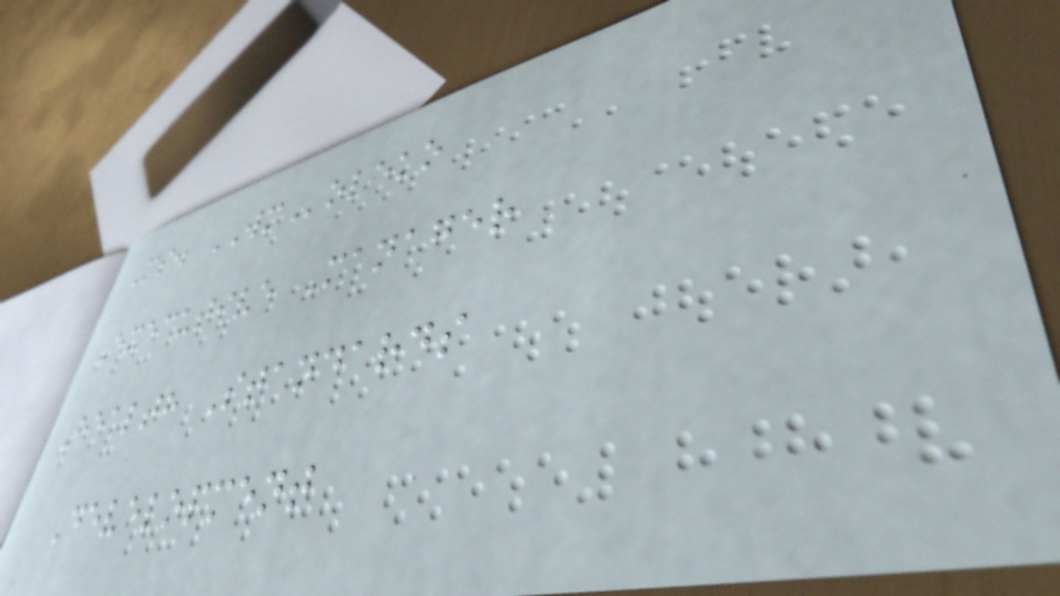Ms. WMoleko
Executive Manager
Health Standards
Development
